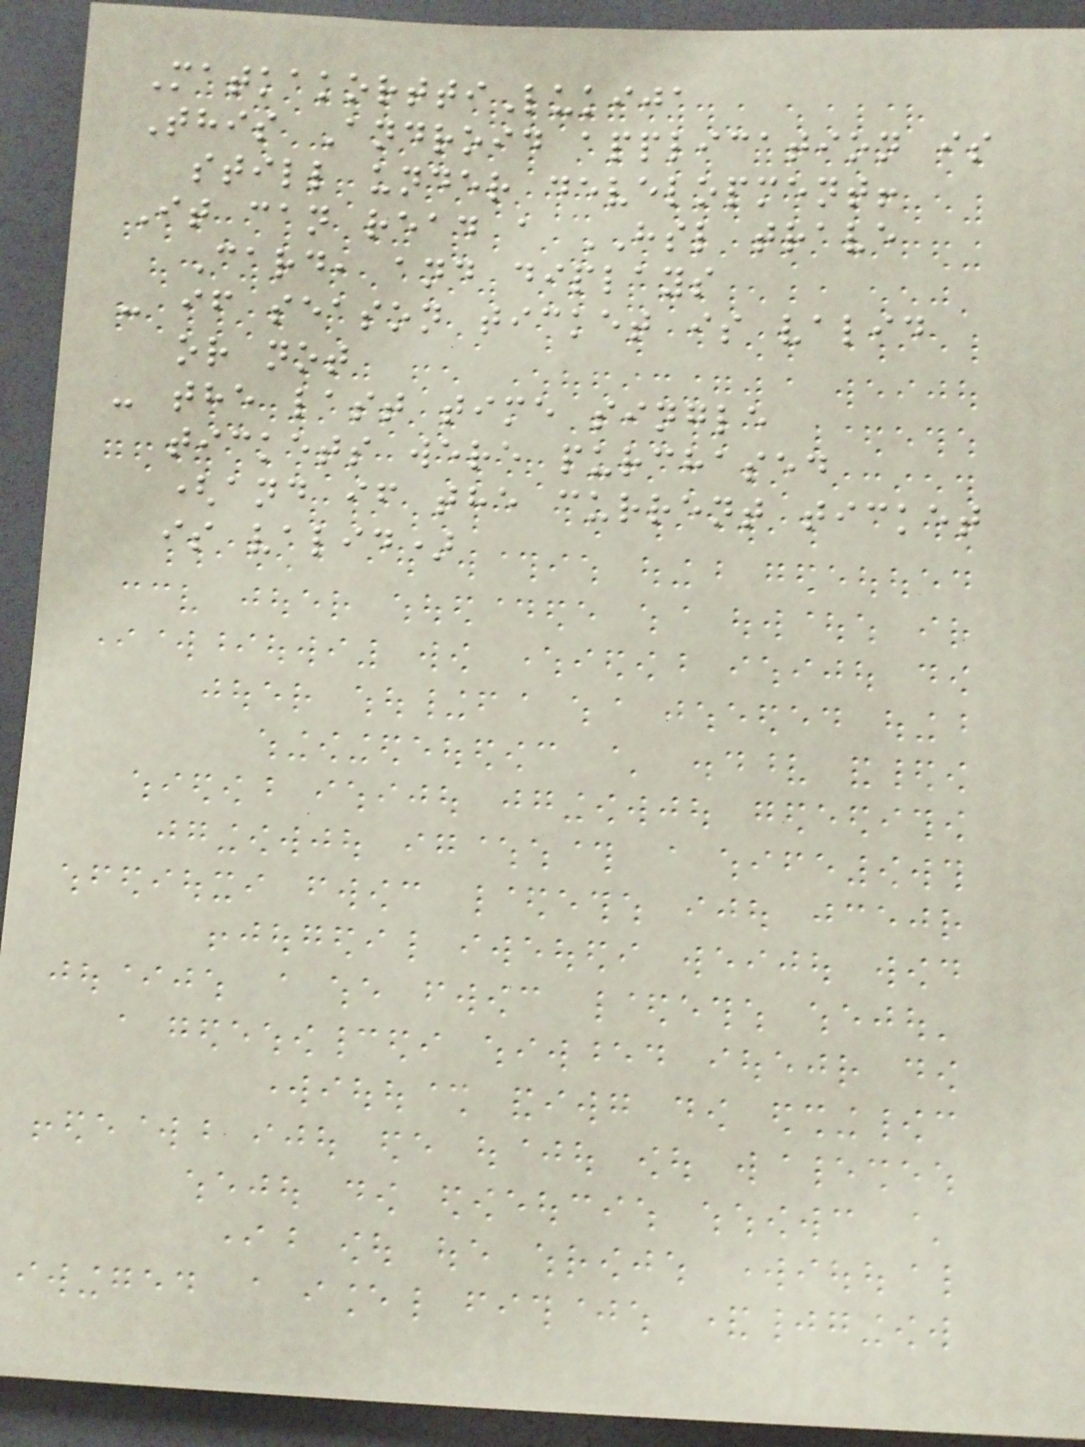MatkakorttiLukija
This Android application is
still under development!
It can read a HSL trave
Card, and diplays
- if season ticket is valid
or not
- the last time single
tickets were purchased
(and if the current ticket
is valid)
